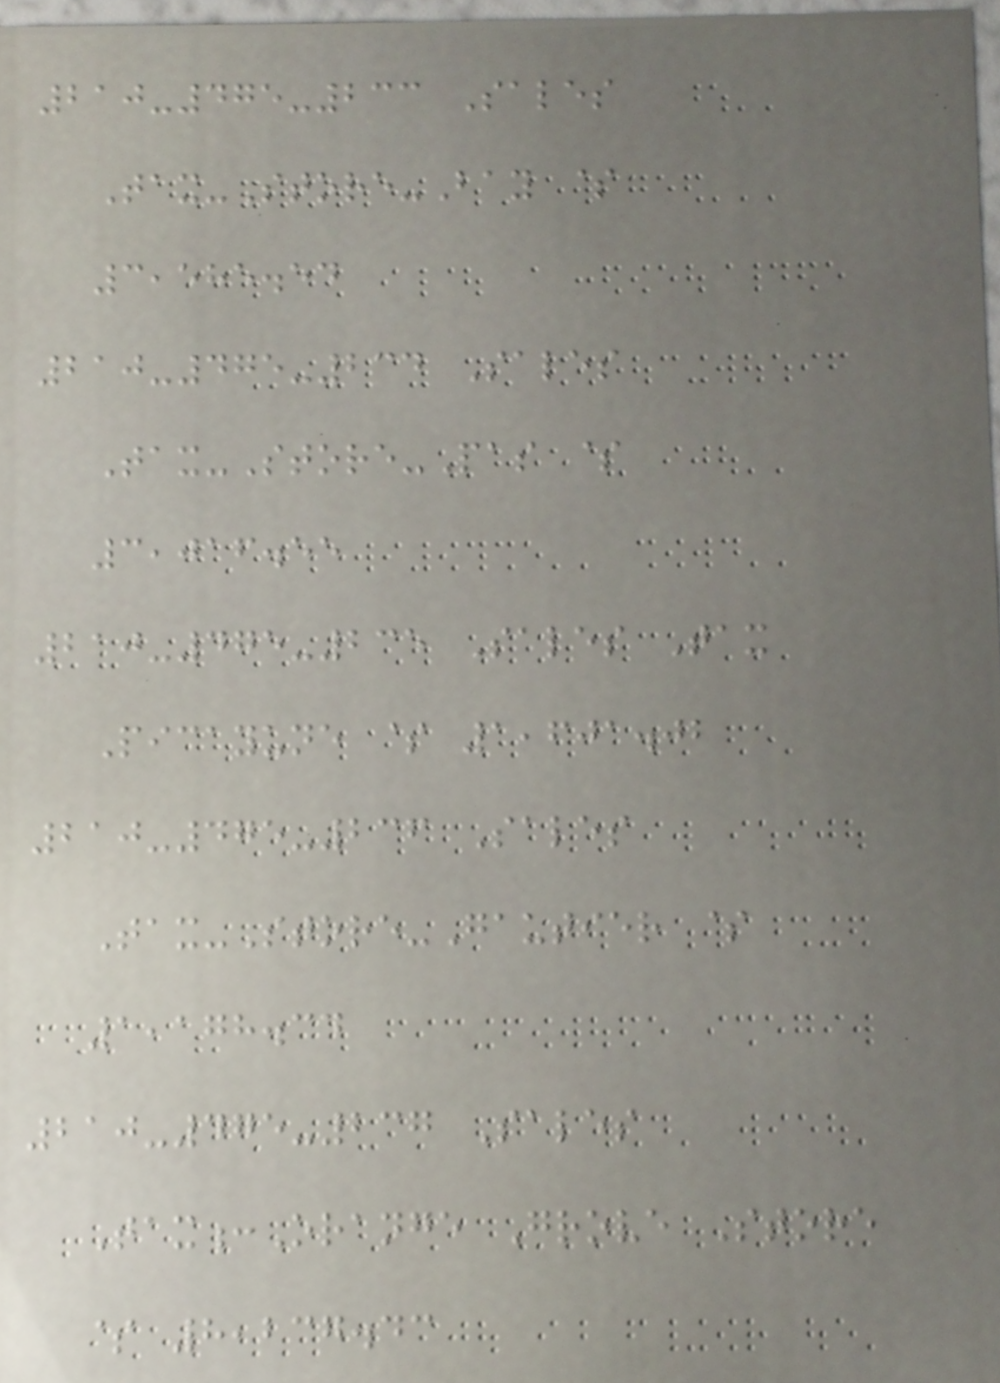210-475-233 Sales
Tax-Store-Bay $
3,585.54
210-475-234 Sales
Tax-Store-Pas $
3,016.55
210-475-235 Sales Tax
Picayune $ 1,601.02
210-475-236 Sales
Tax-Store-Gautier $
1,178.34
210-475-237 Sales
Tax:Orange Grove Store
$ 8,237.43
